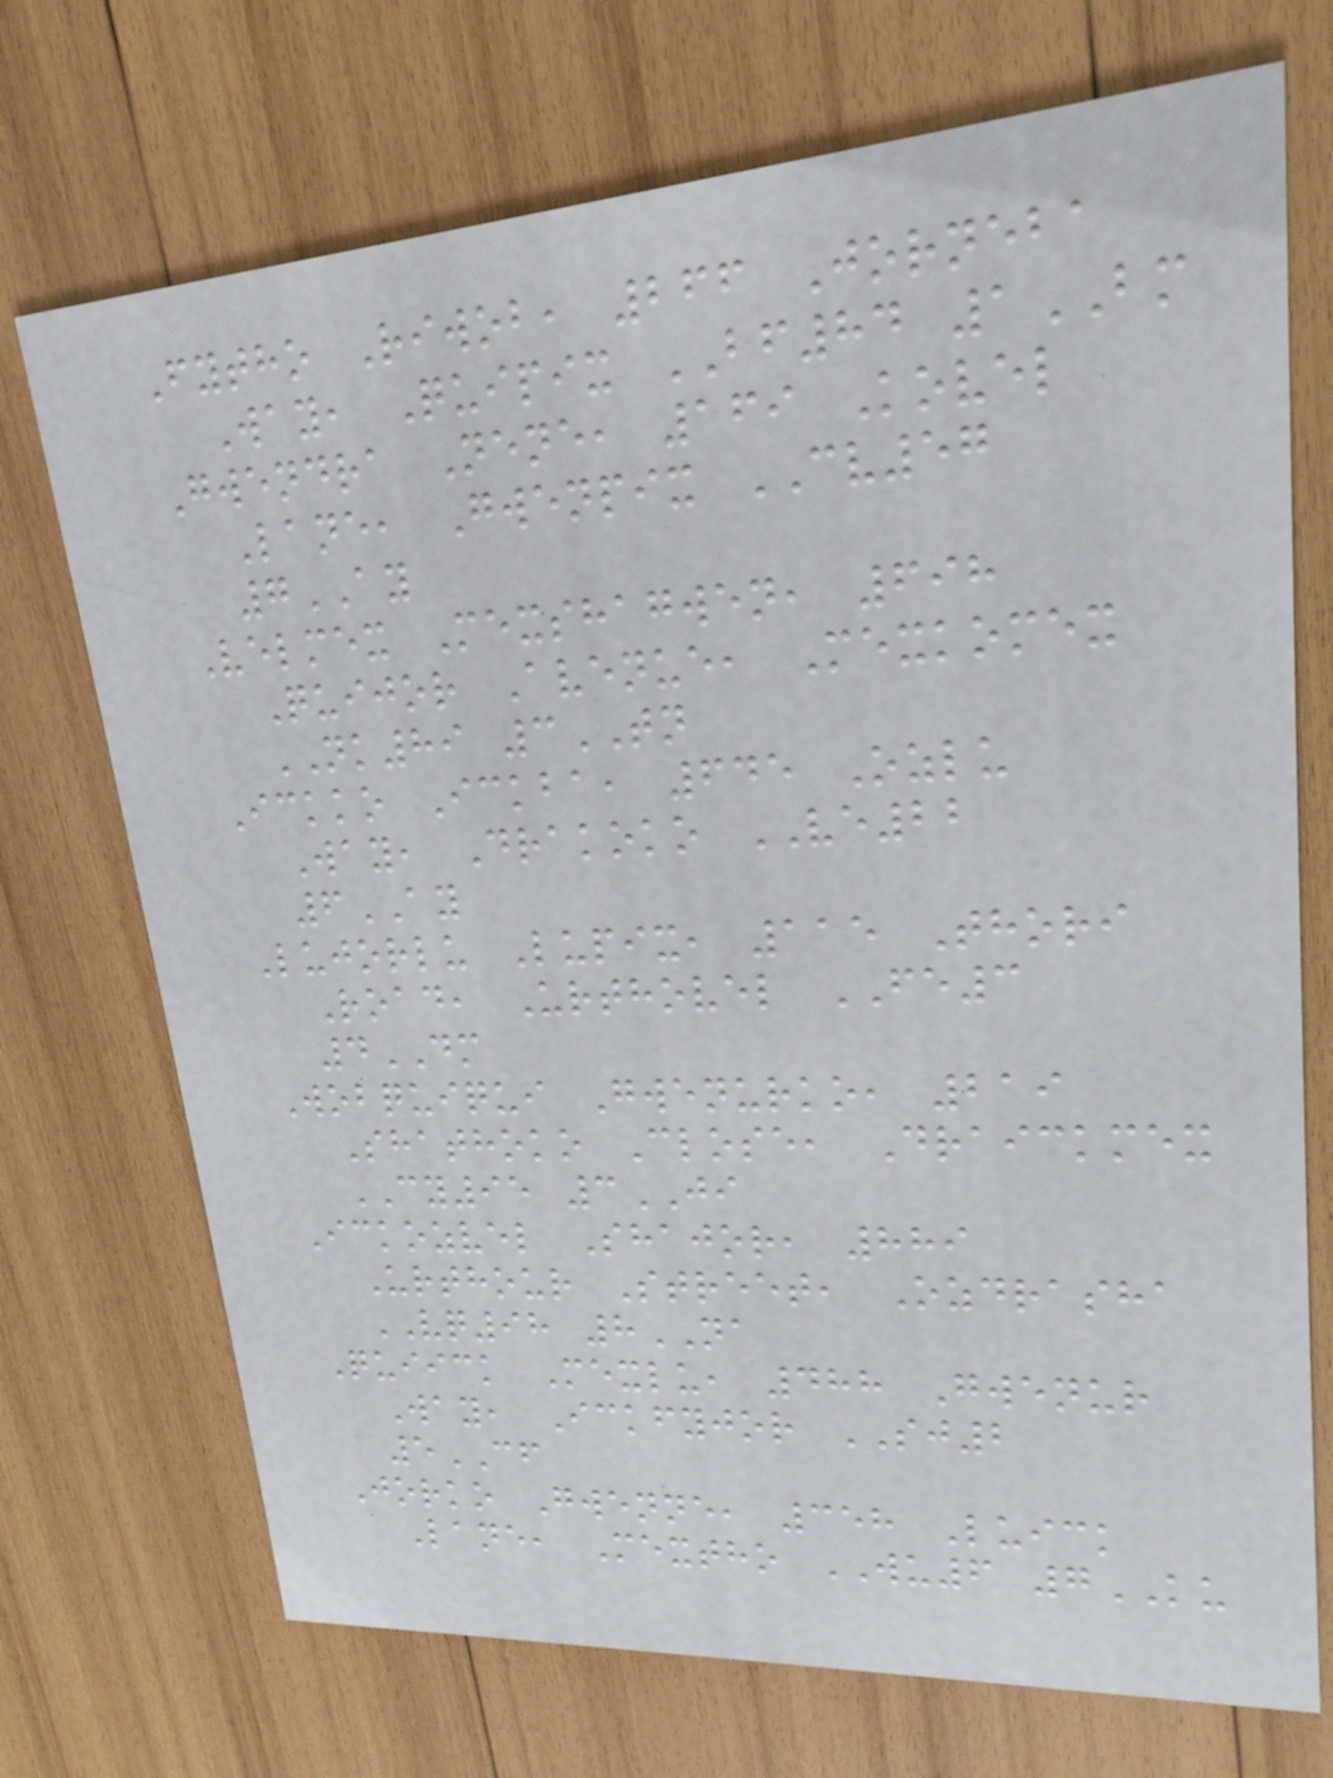Fytho Riwob, 266 Jorneba
Way, Quipix BF84 1BM
Gwendra Nene, 169 Kovel
Lane, Gwenpix CV57
7AY
Velmex Mexshagwen, 698
Quijor Avenue, Mexkomex
NK89 3TN
Ickko Ickba, 645 Ozlu
Way, Drakoko VE22
6AY
Lujorlu Lupix, 115 Thori
Road, Urthovel FE3
4DM
Wobquiqui Gwenurko, 219
Shathoko Close, Draickmex
CY95 3JI
Ickozvel Shajor, 889
Urthour Street, Ozdrasha
VQ98 8NA
Quiick Mexlu, 488 Gwenur
Way, Ickfyjor SJ2
5CF
Jorko Gwenne, 358 Luick
Lane, Mextho WU6 7KU
